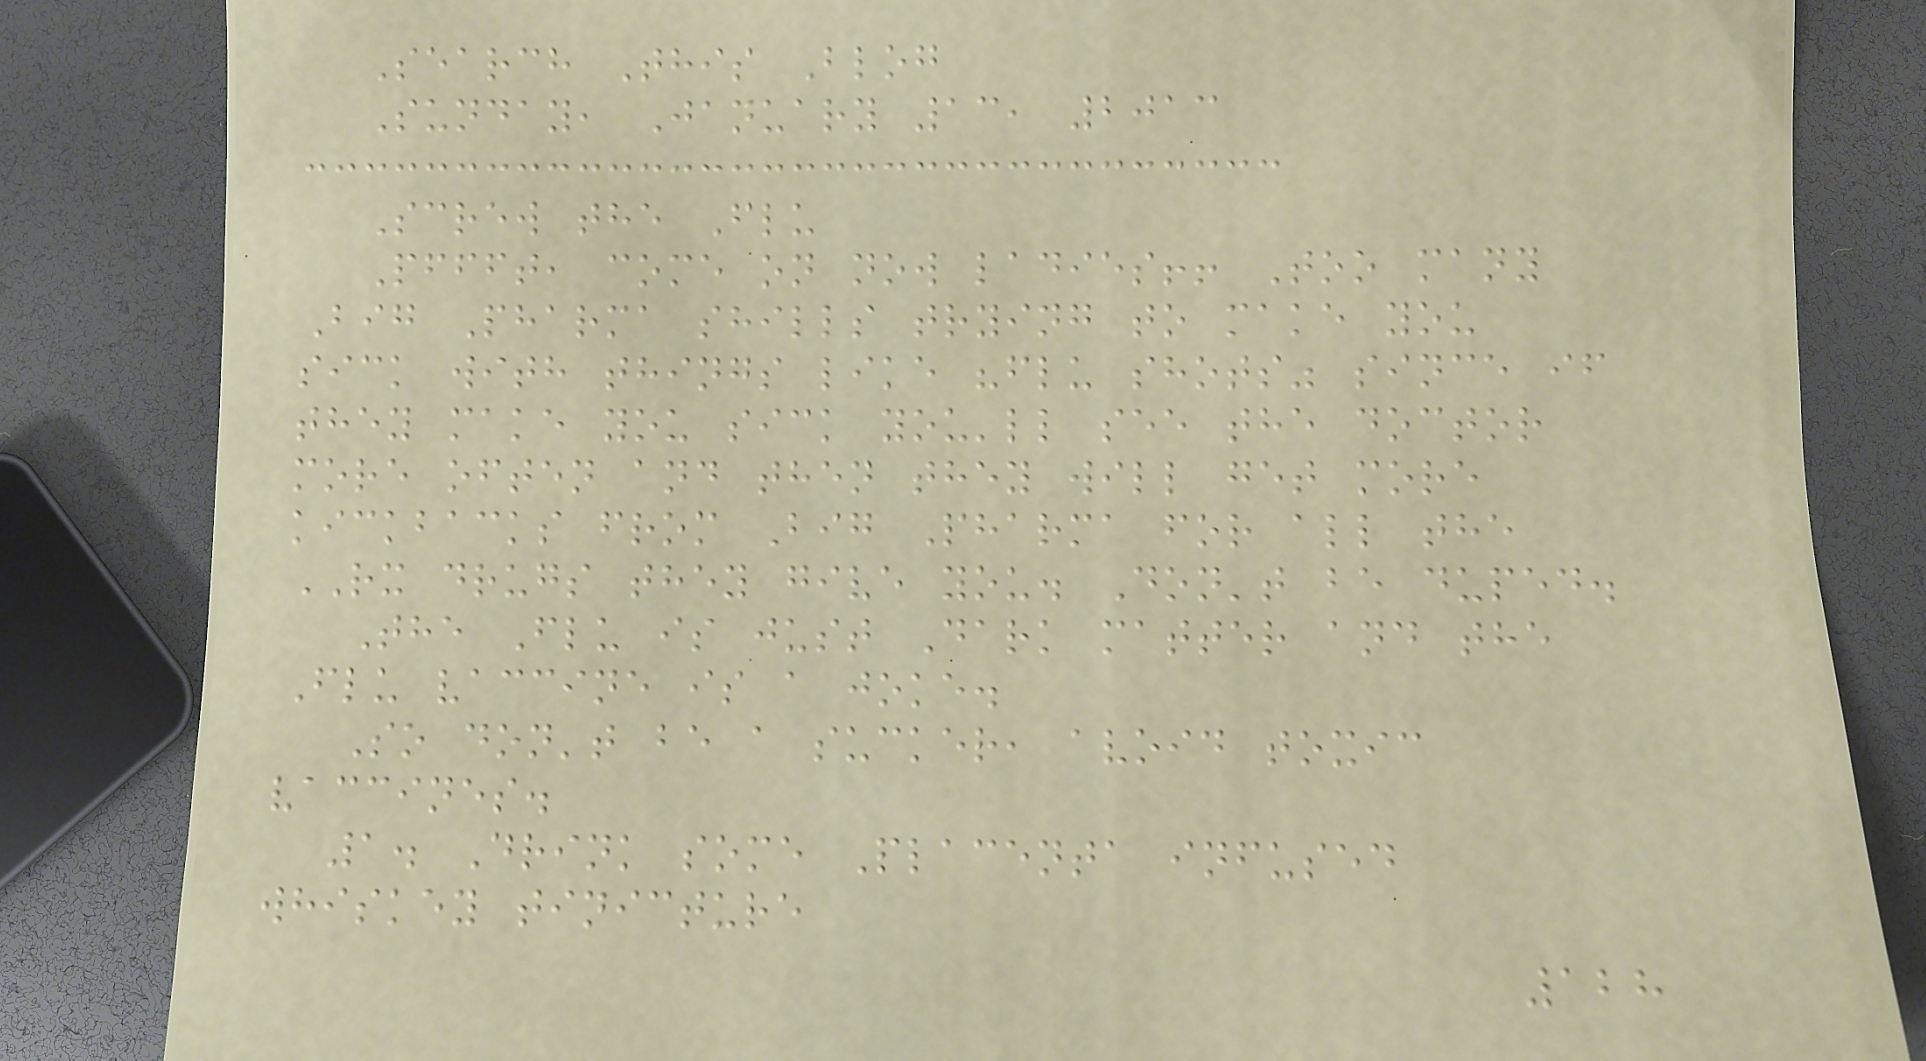Search This Blog
Sunday, January 13, 2013
Screw the Flu
Pffft, come on now ladies!! Too many
Big Pharma shills trying to make you
sick with things like "flu shots" since if
they make you sick you'll see the doctor
more often and then they will get more
kickbacks from Big Pharma for all the
RX drugs they give you. Don't be duped.
The Flu is just Dark matter and the
Flu vaccine is a joke.
So don't be a sucker, avoid toxic
vaccines.
1. Drink some Placenta infused
whiskey tinicture
128
